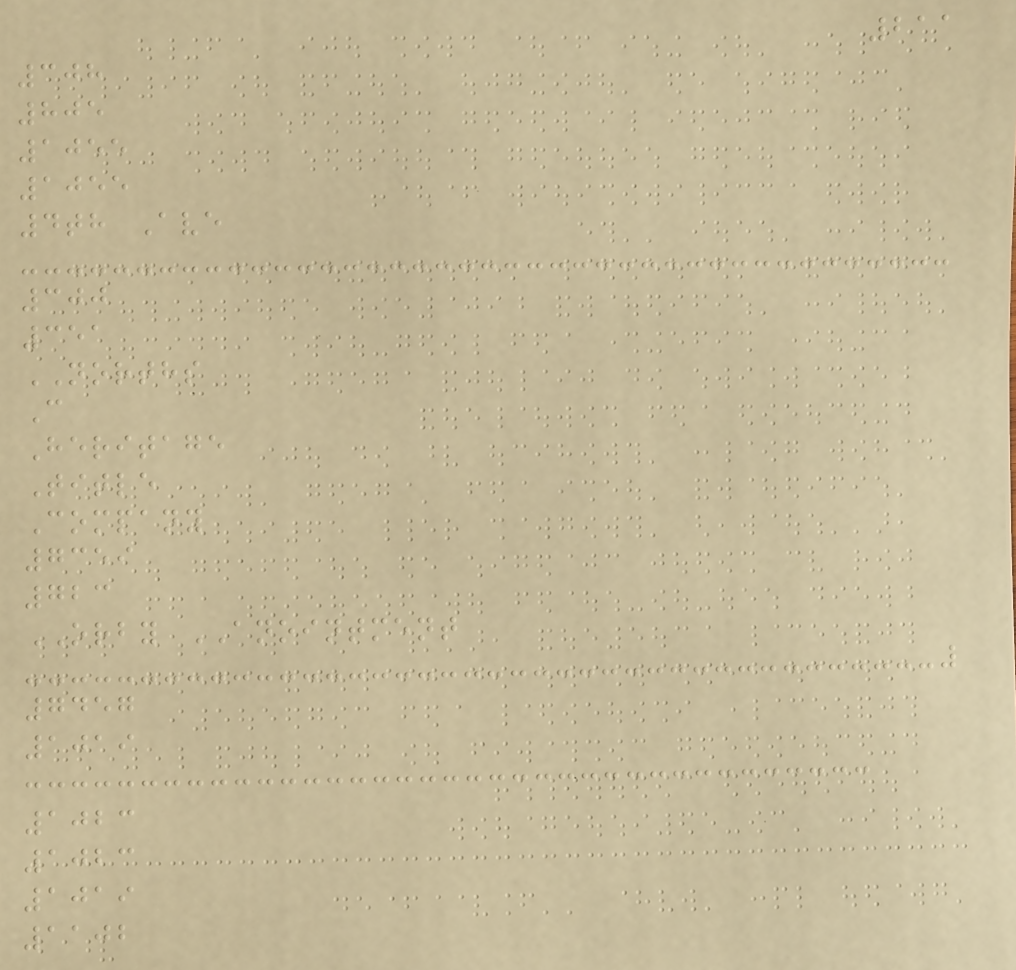211
308
805
1055
1055
4th Ave
300
351
NORTHS
C
Heritage
Title
Company
7359
723
ORBY ANOINTMENT
7457
1019
1023
1023
1019
1102
